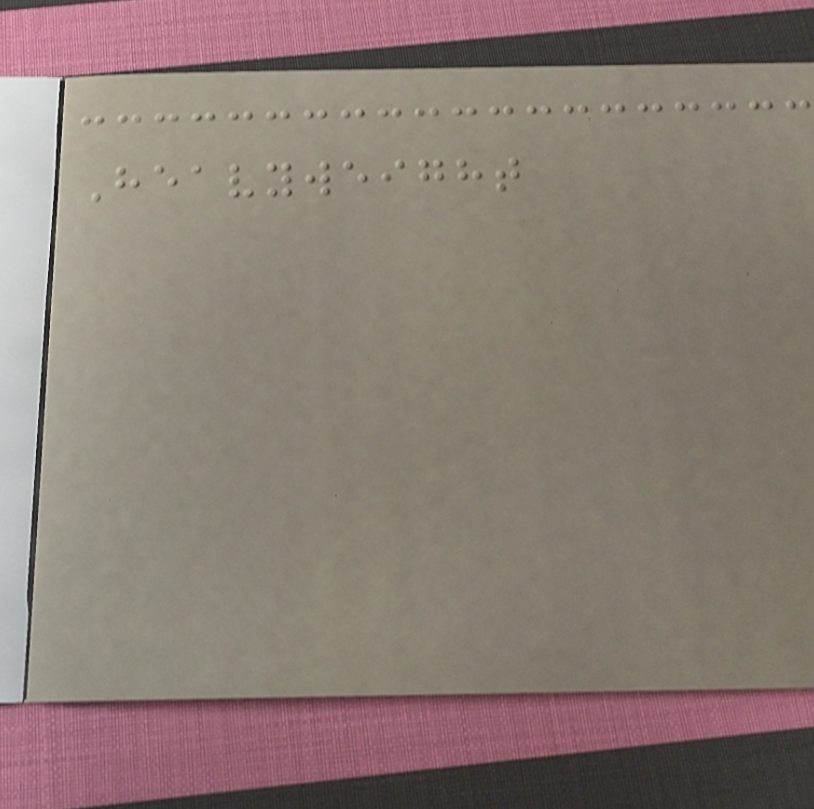Heavyweight
